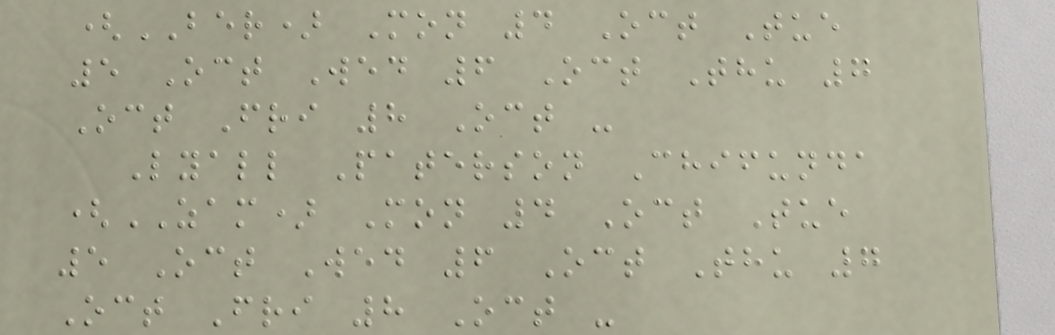(BER) Mon 4 Oct Tue
5 Oct Wed 6 Oct Thu 7
Oct Fri 8 Oct -
Lyall Paterson Chifunda
(ZAM) Mon 4 Oct Tue
5 Oct Wed 6 Oct Thu 7
Oct Fri 8 Oct -
